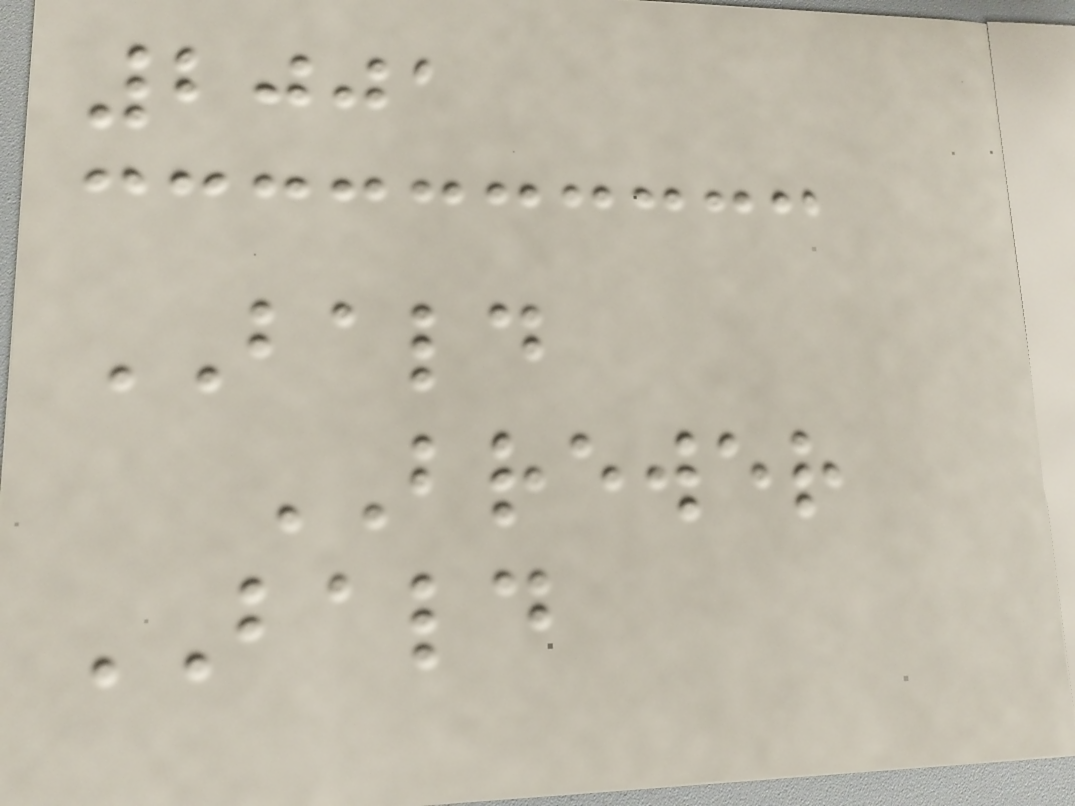2001
BALD
BREWER
BALD
